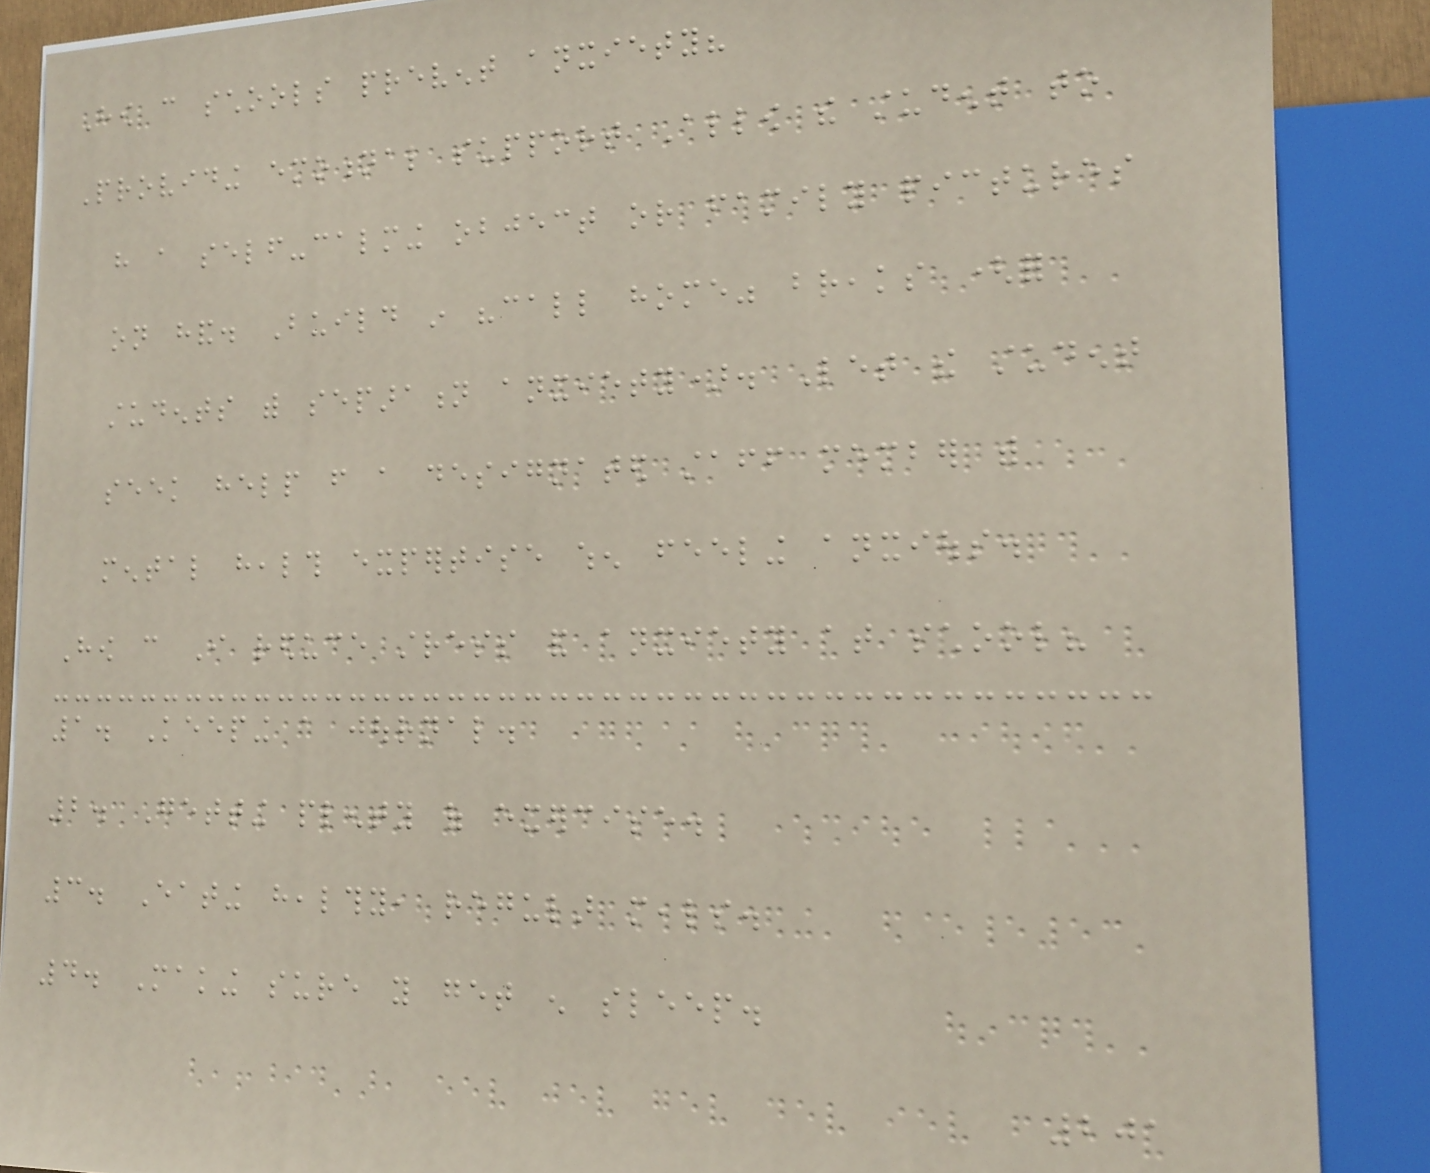How can schools prevent anxiety?
Providing emotional support Allow the student to
have a self-calming object or family pictures
on hand. Build in "call home" breaks (for
students with separation anxiety). Let the student
seek help from a designated staff member with
mental health expertise when feeling anxious.
How can I reduce stress and anxiety at school?
1. Keeping a journal.
2. Getting plenty of exercise.
3. Eating healthy, regular meals.
4. Making sure you get enough sleep.
201
